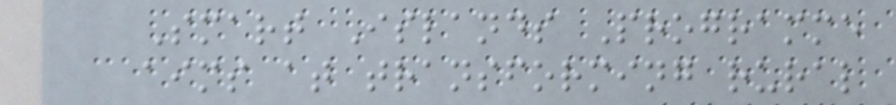Smart Islands Programme
aims at transforming rural
